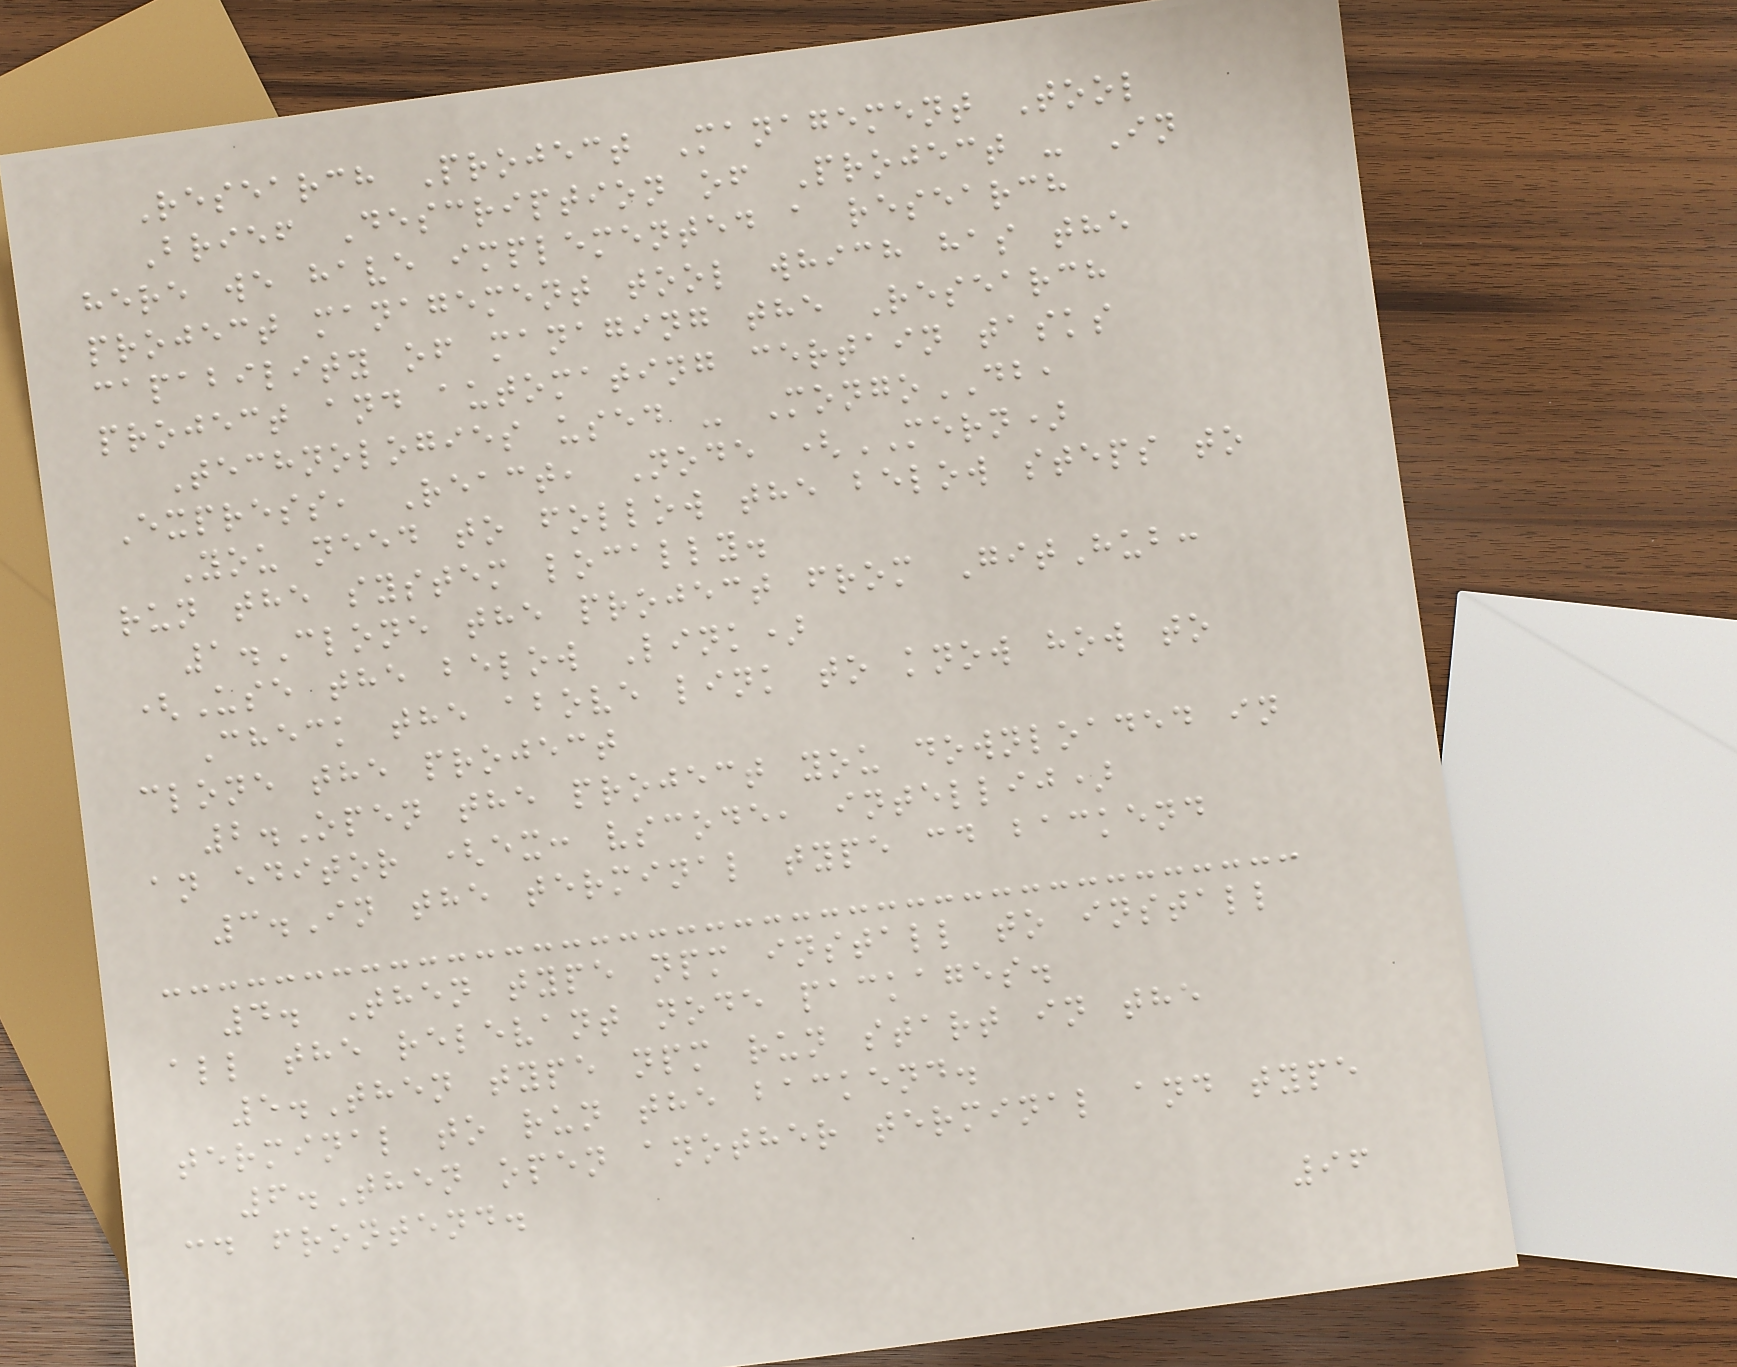Research Project Management Tool
Brief Description of Project - In
here we have implemented a research
project management tool which has the
capability of managing the Research
project and automating certain tasks
Technologies used - MongoDB,
Express, React, Node (MERN)
You need to follow the below steps to
run the system locally.
1.Clone the project from GitHub:
(Use the below Link)
Check the above link to know how to
clone the project
2.Open the project you downloaded in
an editor (ex: vscode, intellij)
3.In the terminal type cd backend
4. Then type npm install to install
all the relevant node packages.
5.Then type npm run start in the
terminal to run the backend.
6.Then open another terminal and type
cd frontend.
96
